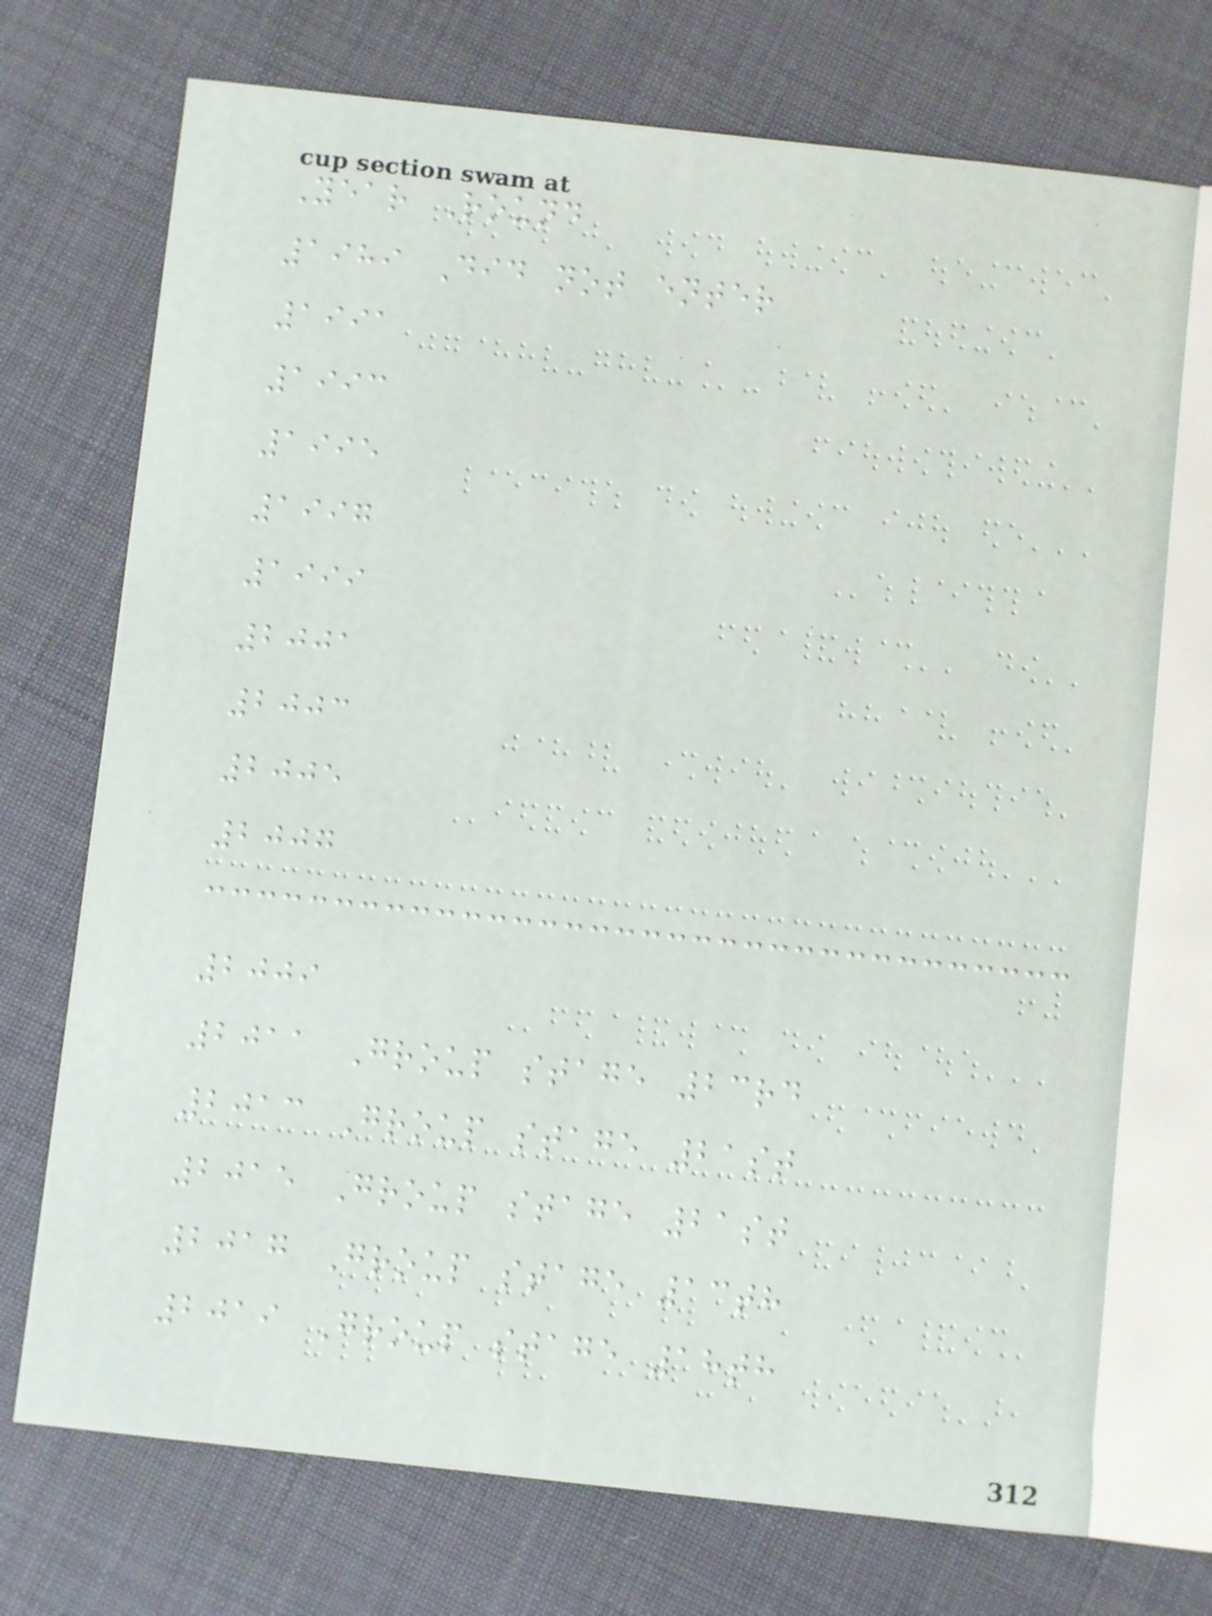Year Round
1989 Did not enter
1991
1993
1995
1997
1999
2001
2003
2005
2007
2009
2011 Group stage 23rd
2013 Group stage 21st
2015 Group stage 21st
2017 Group stage 13th
2019 Group stage 18th
